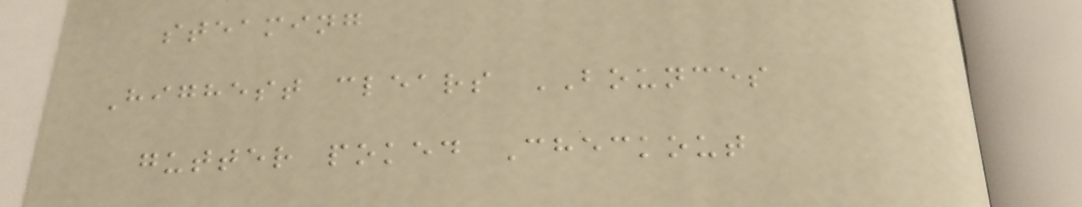steaming
Highest clears BOUNCES
gutter poked Checkout
